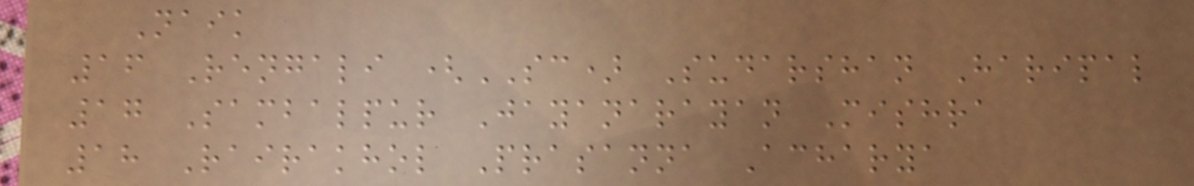Naik
16 Rengali (SC) Sudarshan Haripal
17 Sambalpur Jayanarayan Mishra
18 Rairakhol Prasanna Acharya
